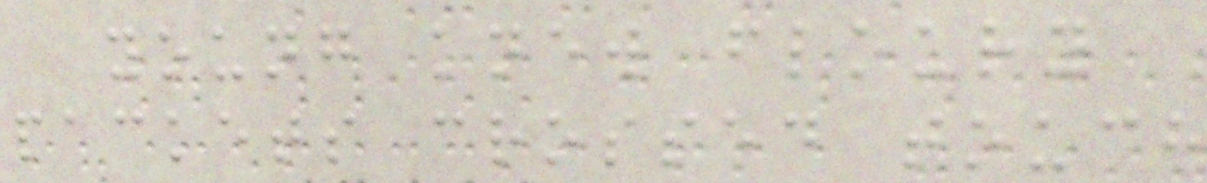young knew floury
packets crossed touch
